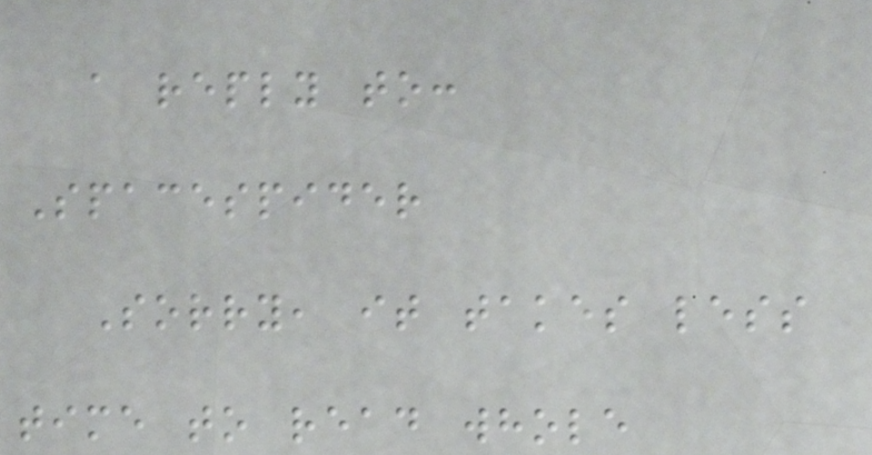a reply to:
Spacespider
Sorry, it takes less
time to read whole
